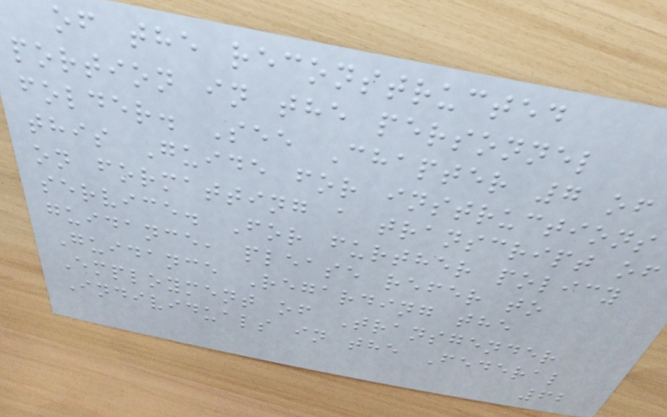of the reconstructed
portion in the personnel
folder. See Chapter 7 of
this Guide for instructions
on formatting a transcript of
service. For further policy
guidance, please refer to
Guidance Regarding the
Employment of Transgender
Individuals in the Federal
62
